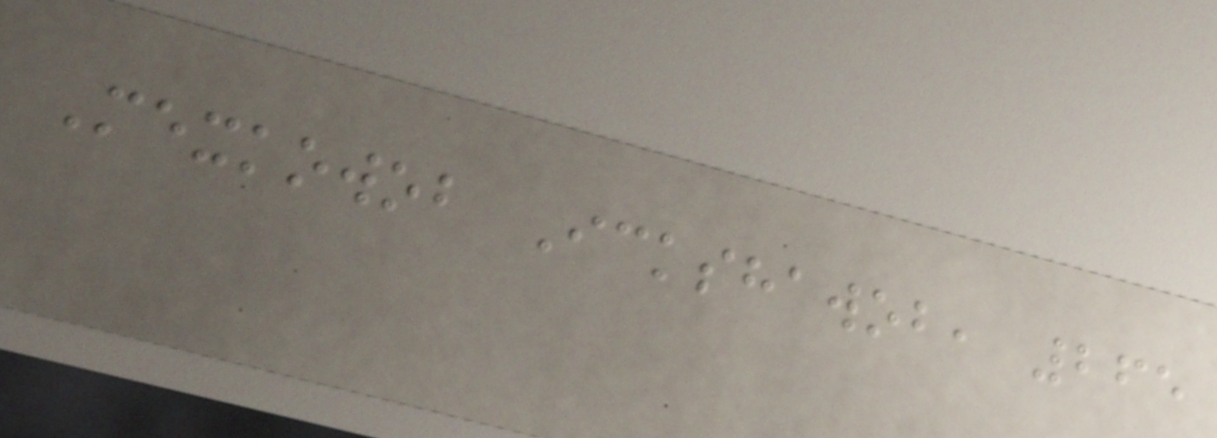Mexkowob Ickshawob, 265
